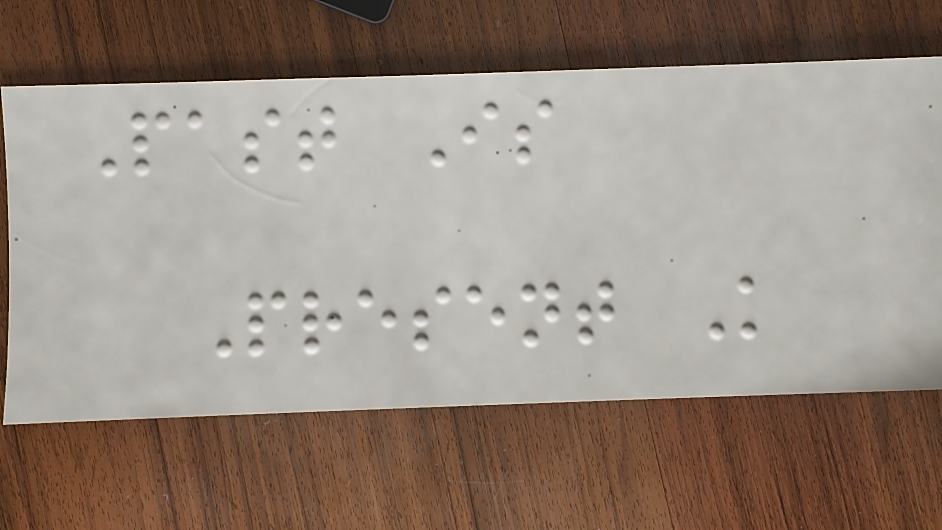Past Is
Present K
